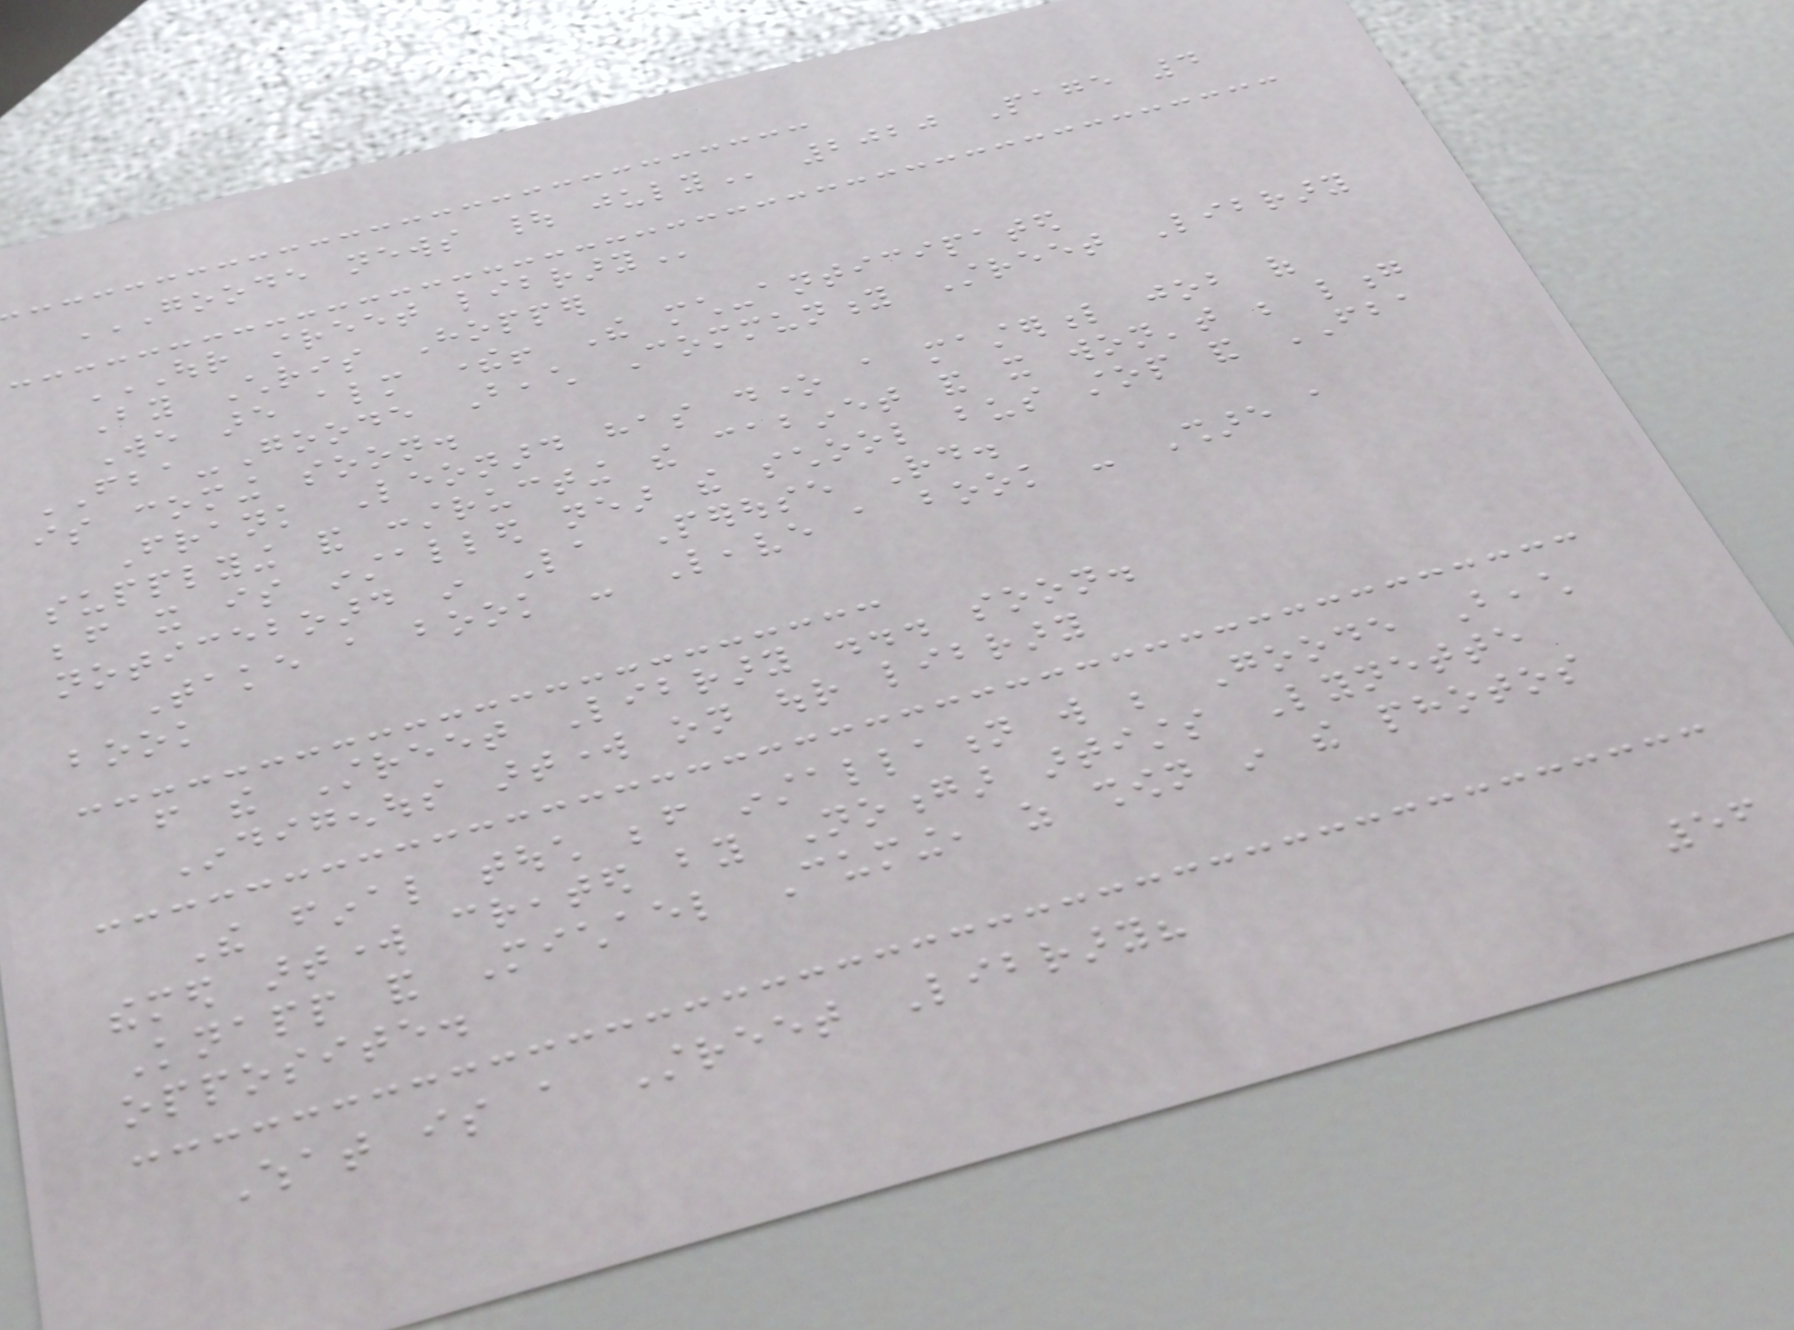GOODE NEWS | JULY 2020 Page 4
OUR STREET LIBRARY
By Chris Hopper
We are almost there! The much-anticipated
FBA-Goode Beach Community Street Library
is coming soon.
Frank Leonard has done a masterful job of
supplying and constructing the cabinet and it won't be long
before it is installed near the school bus stop and FBA
noticeboard in La Perouse Rd.
Take a book - Leave a book - Share a
book
from the Street Library ... soon.
Indigenous artwork on our library
The final touch before installation will be Goode Beach
themed artwork created by Noongar artists Lynette
Knapp and Michael Cuming, as shown in the photos
opposite.
What is a Street Library?
56
